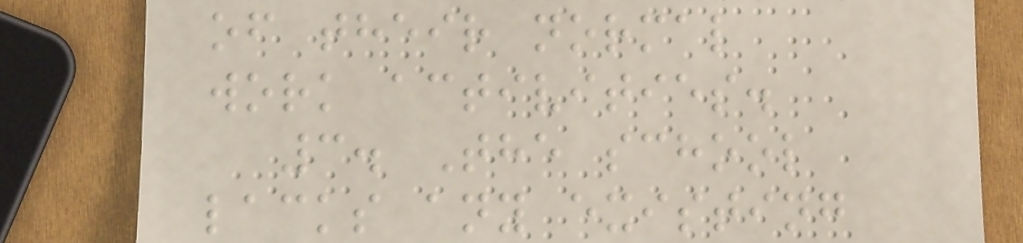of their normal
work activities.
3. The school
lacks any existing
